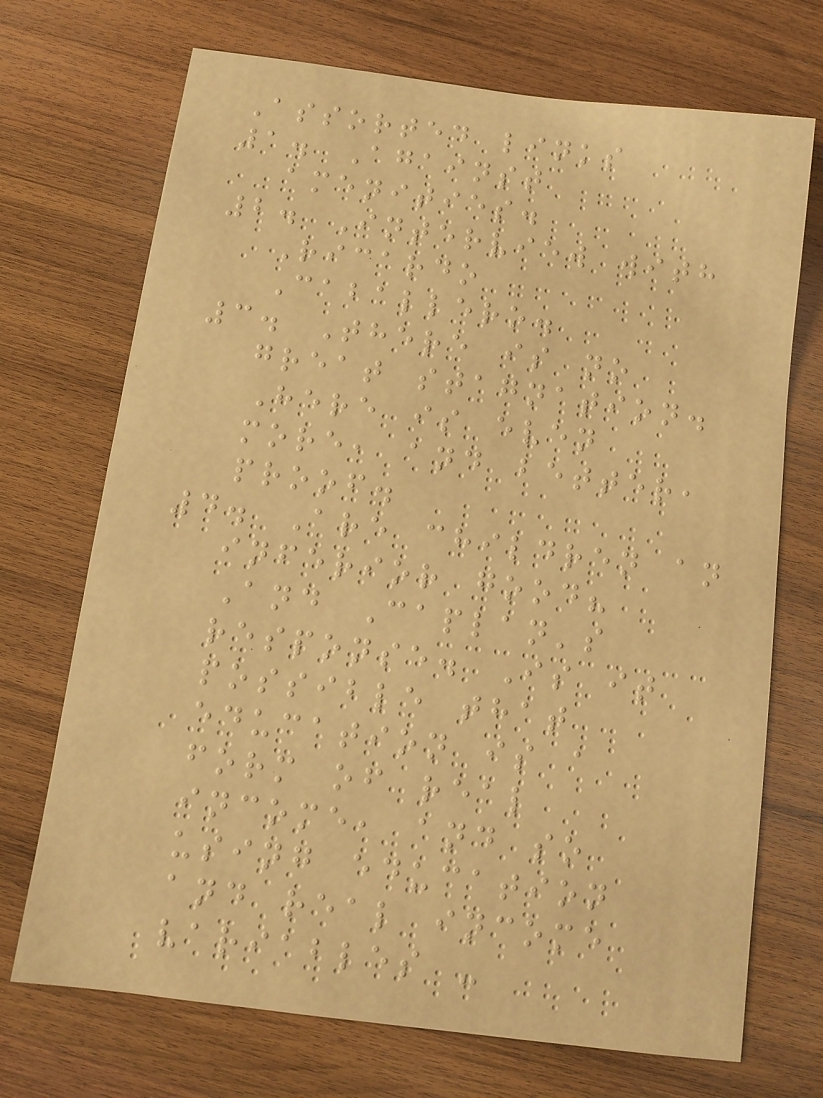Assorted links
1. Against
amenities.
2. Interview with
Ricardo
Caballero.
3. There is no
great stagnation.
Here is even
more, and better,
proof.
4. Are children an
inferior good?
And Caplan's
response. Is it
possible that
education is a
form of real
income, and so
using education
and real income
variables -
